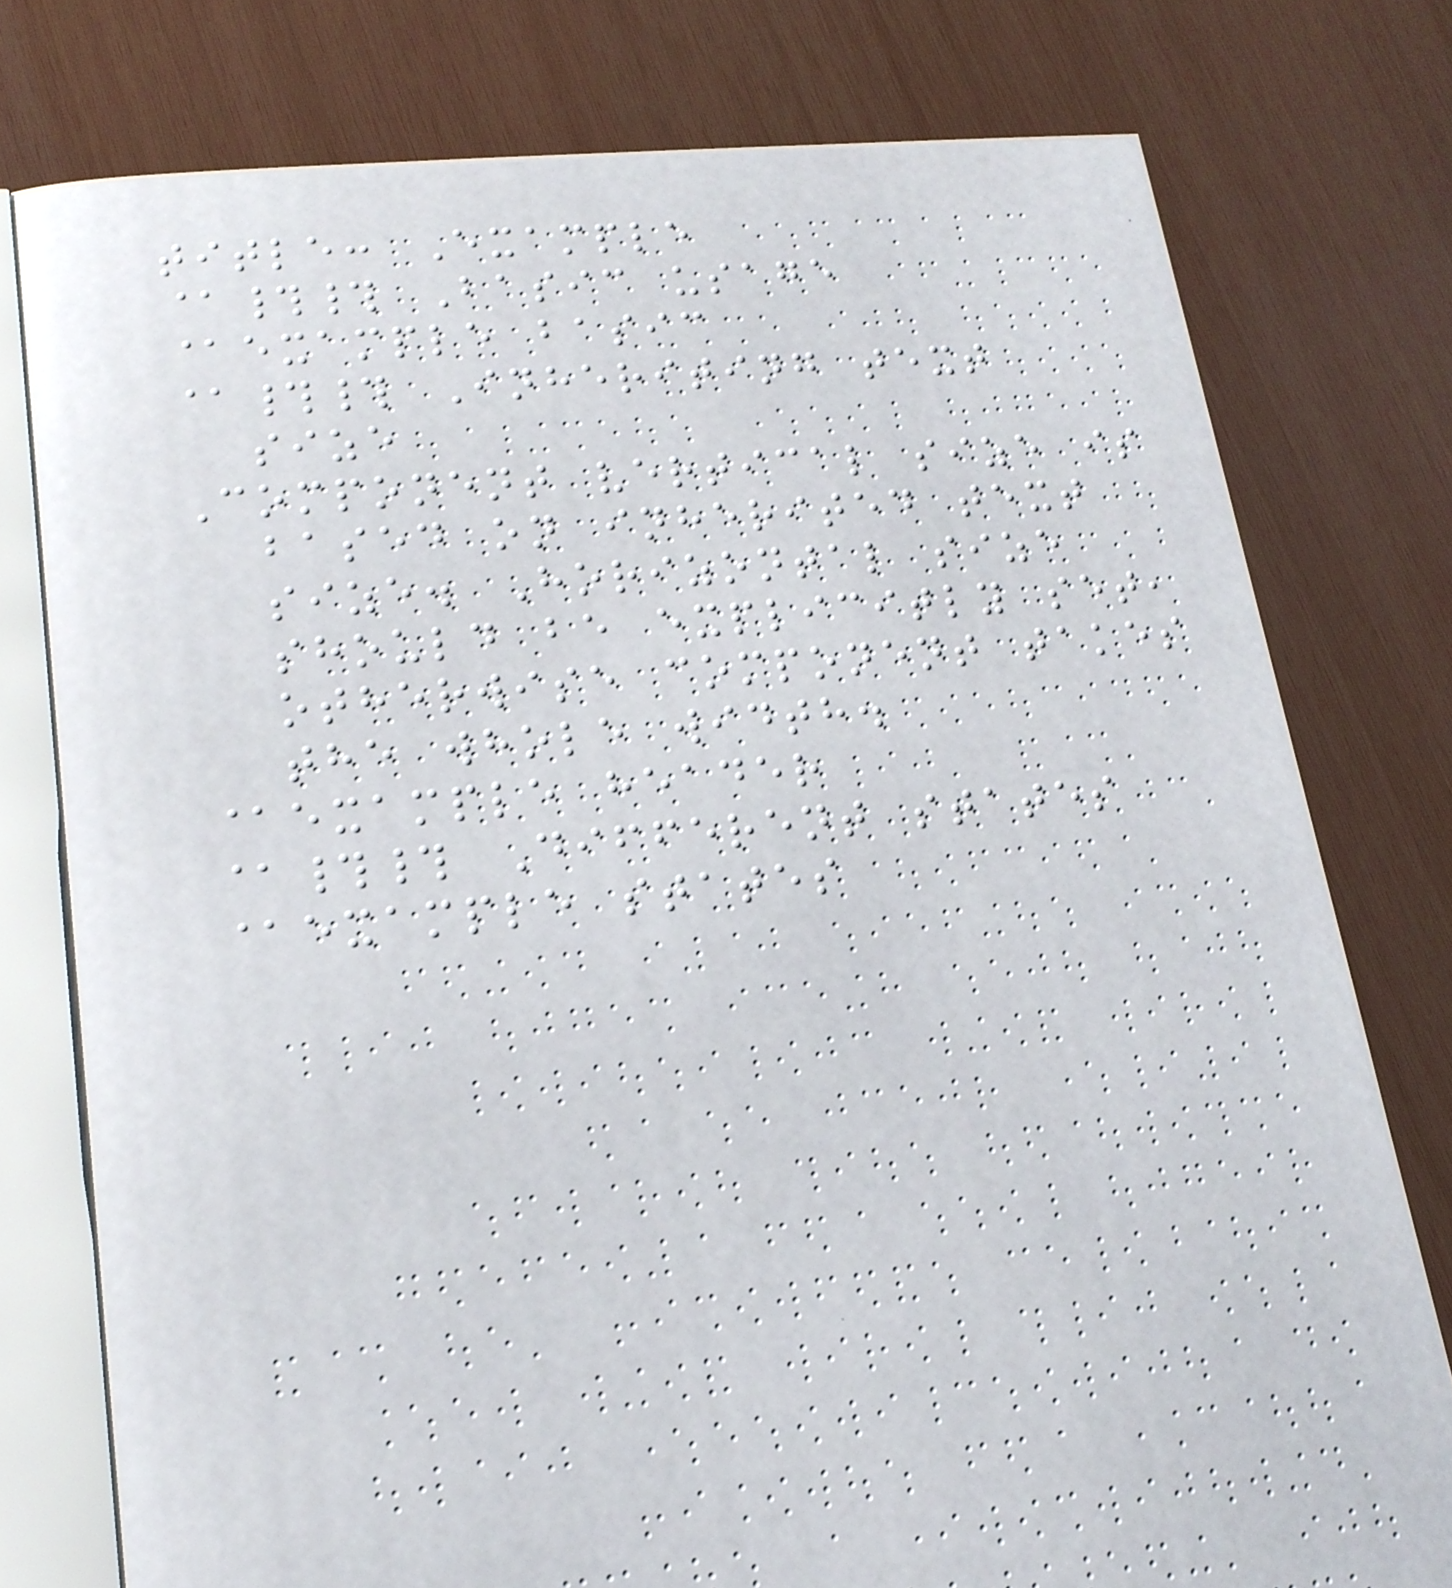title: Example
@## Basic usage
@example basic
@## Inheriting text
size
Component vertical size is
based on inherited text
size. Horizontal size
should be explicitly set,
otherwise component takes
the whole width.
@example header
@## Different states
@example states
